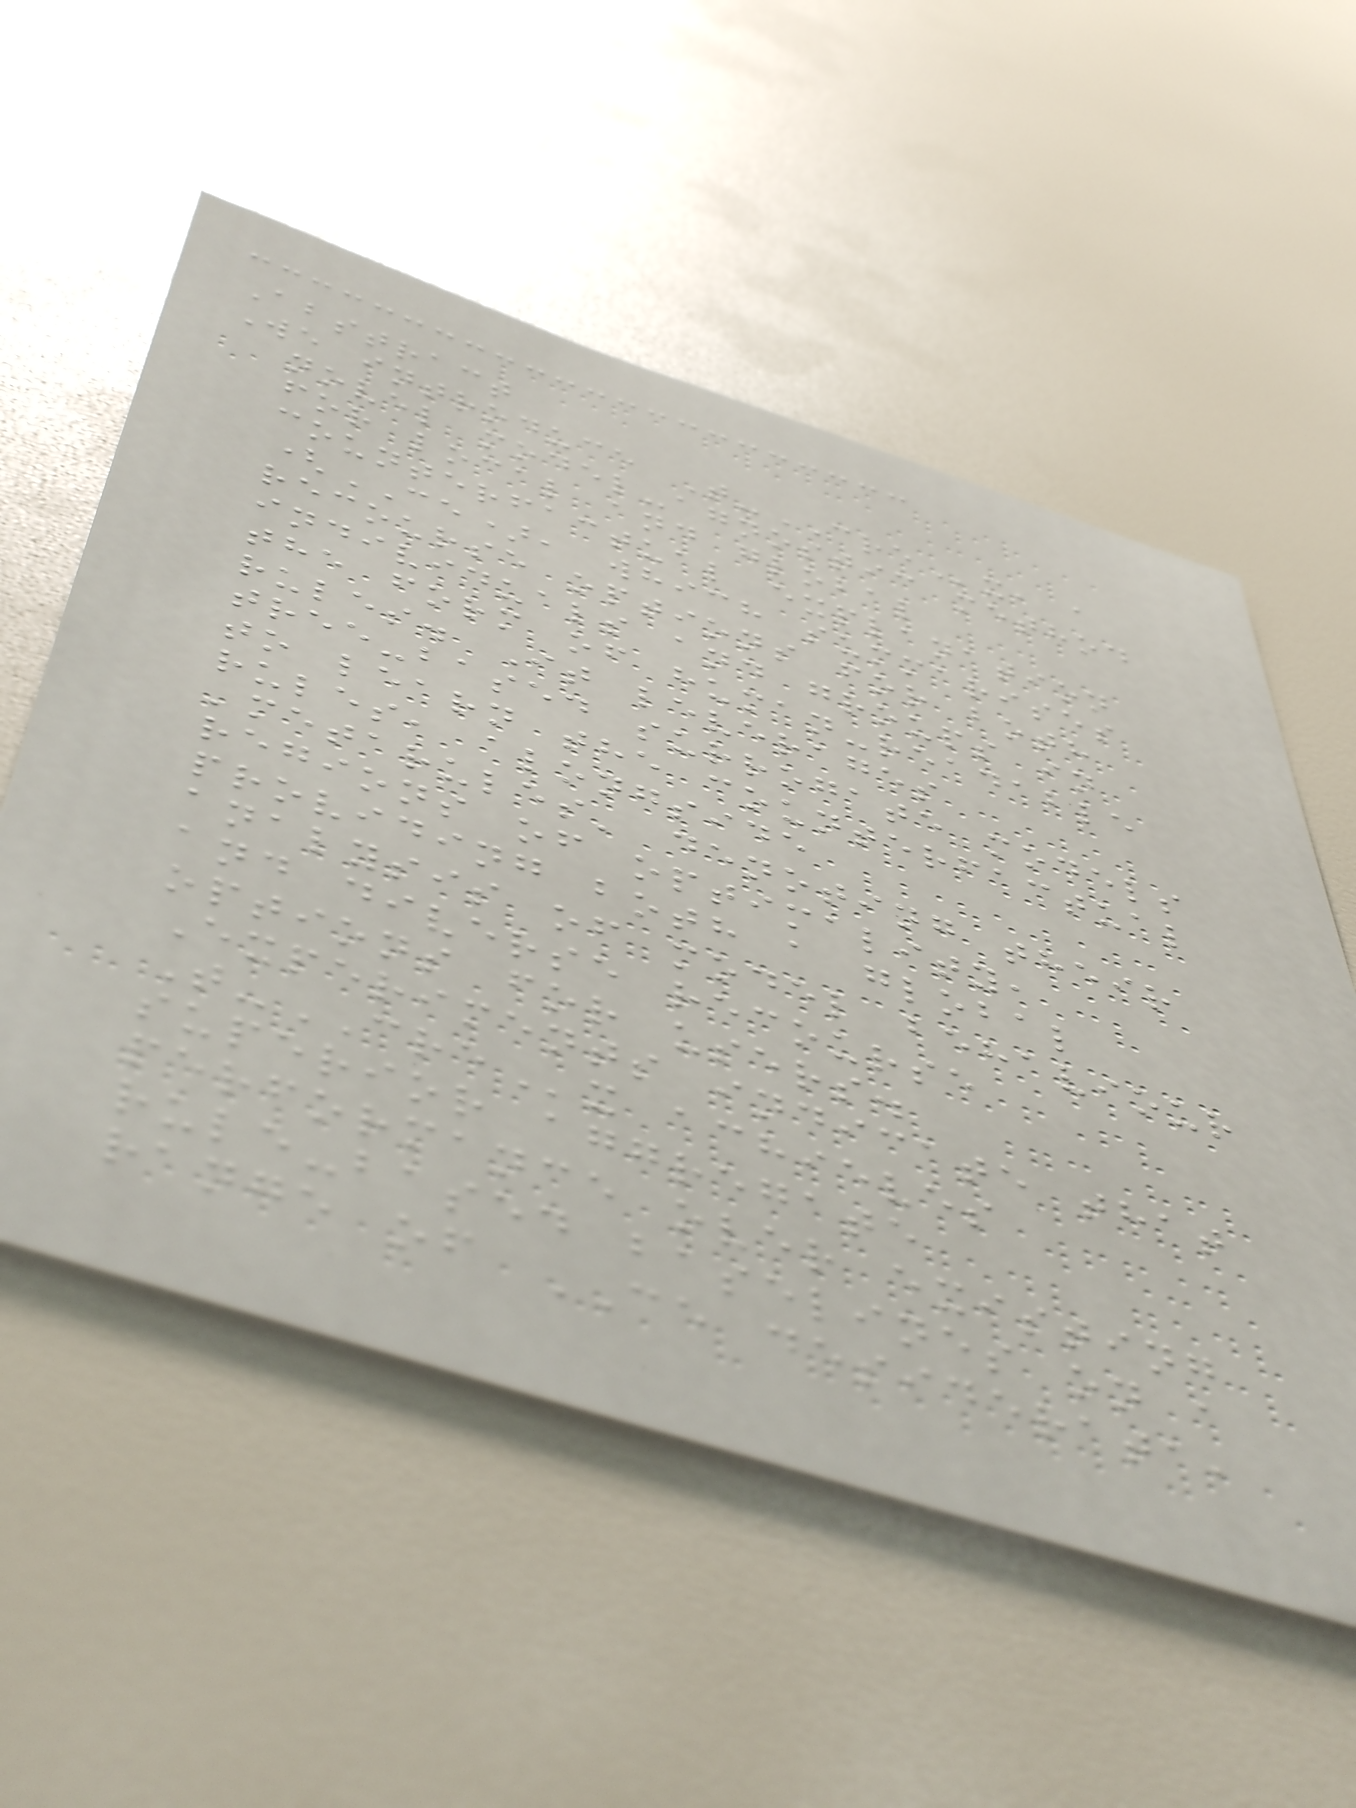Abstract
We introduce T-CREx, a
novel model-agnostic method
for local and global
counterfactual explanation
(CE), which summarises
recourse options for both
individuals and groups in
the form of human-readable
rules. It leverages
tree-based surrogate models
to learn the counterfactual
rules, alongside
'metarules' denoting their
regions of optimality,
providing both a global
analysis of model behaviour
and diverse recourse
options for users.
Experiments indicate that
T-CREx achieves
superior aggregate
performance over existing
rule-based baselines on a
range of CE desiderata,
